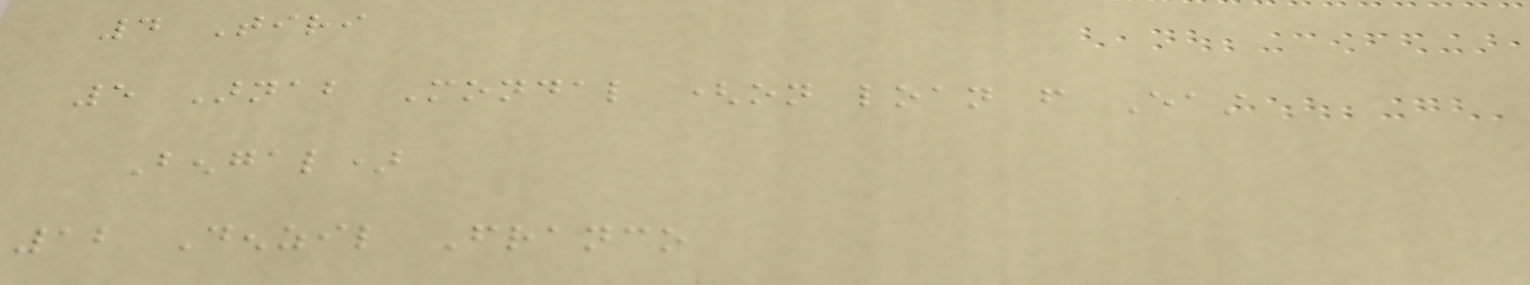4 Tiri
5 Arnab Mondal (on loan from East
Bengal)
12 Denzil Franco
